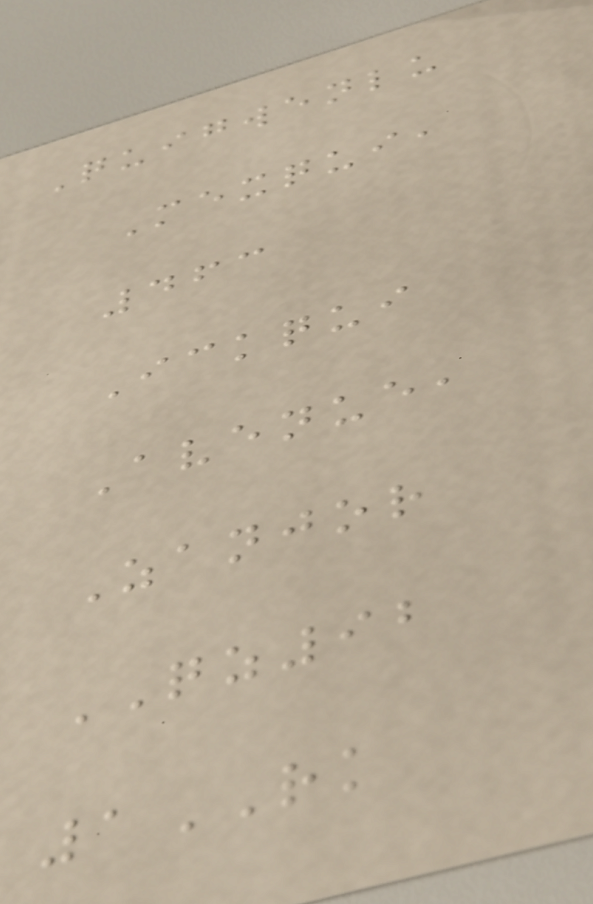Quigwenlu
Mexqui,
463
Ickqui
Avenue,
Zanjor
QZ92
1RK
